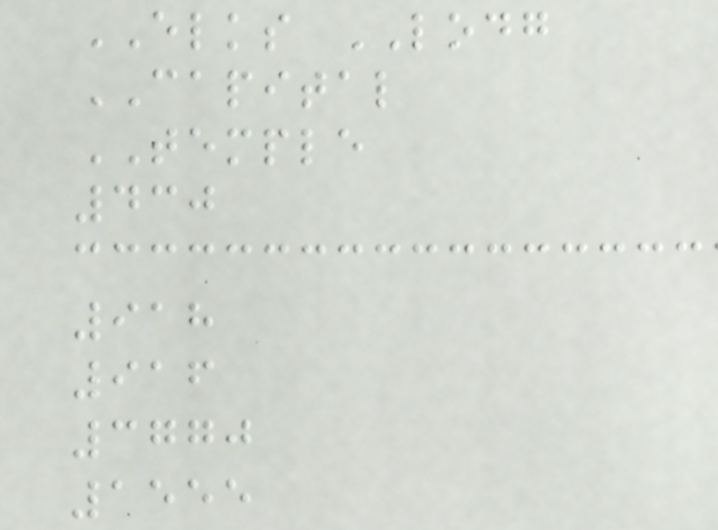ELKS LODG
CAPITAL
TEMPLE
430
918
916
3770
1555
